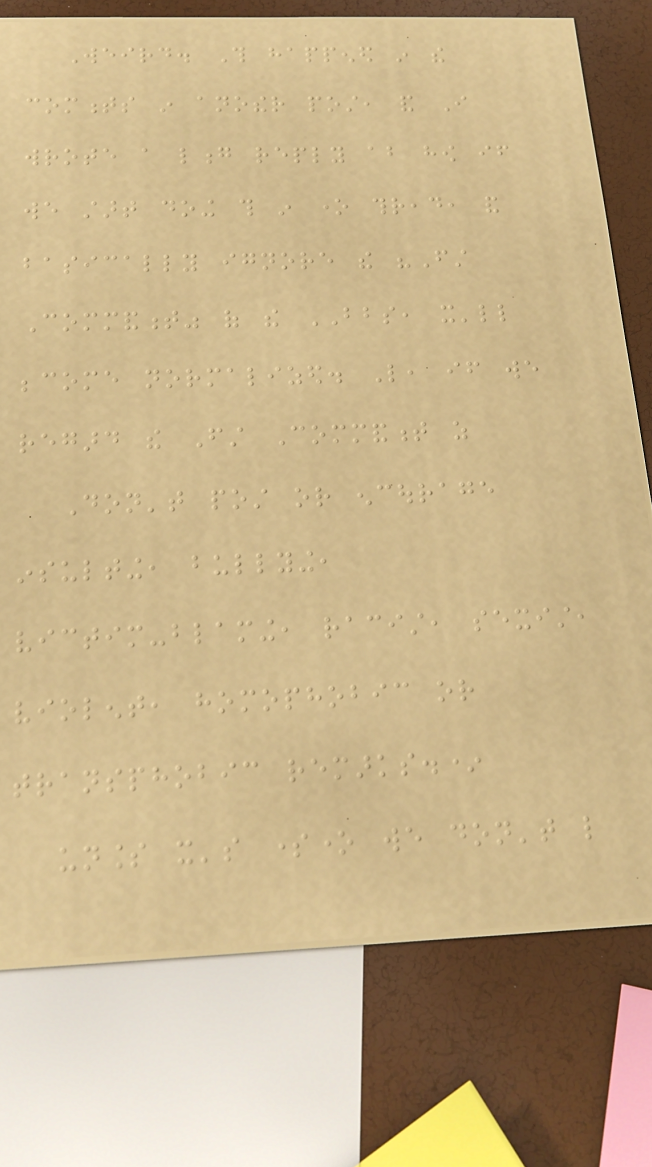Weird. This happened in the
comments in another post, and I
wrote a long reply about how if
we start doing this in one thread, and
basically ignore the "First
Commandment" of the BBS, it'll
become normalized. Like, if we
regard the First Commandment as
Don't post or encourage
insulting, bullying,
victim-blaming, racist, sexist,
violent, homophobic or
transphobic remarks.*
unless it's someone we don't like
